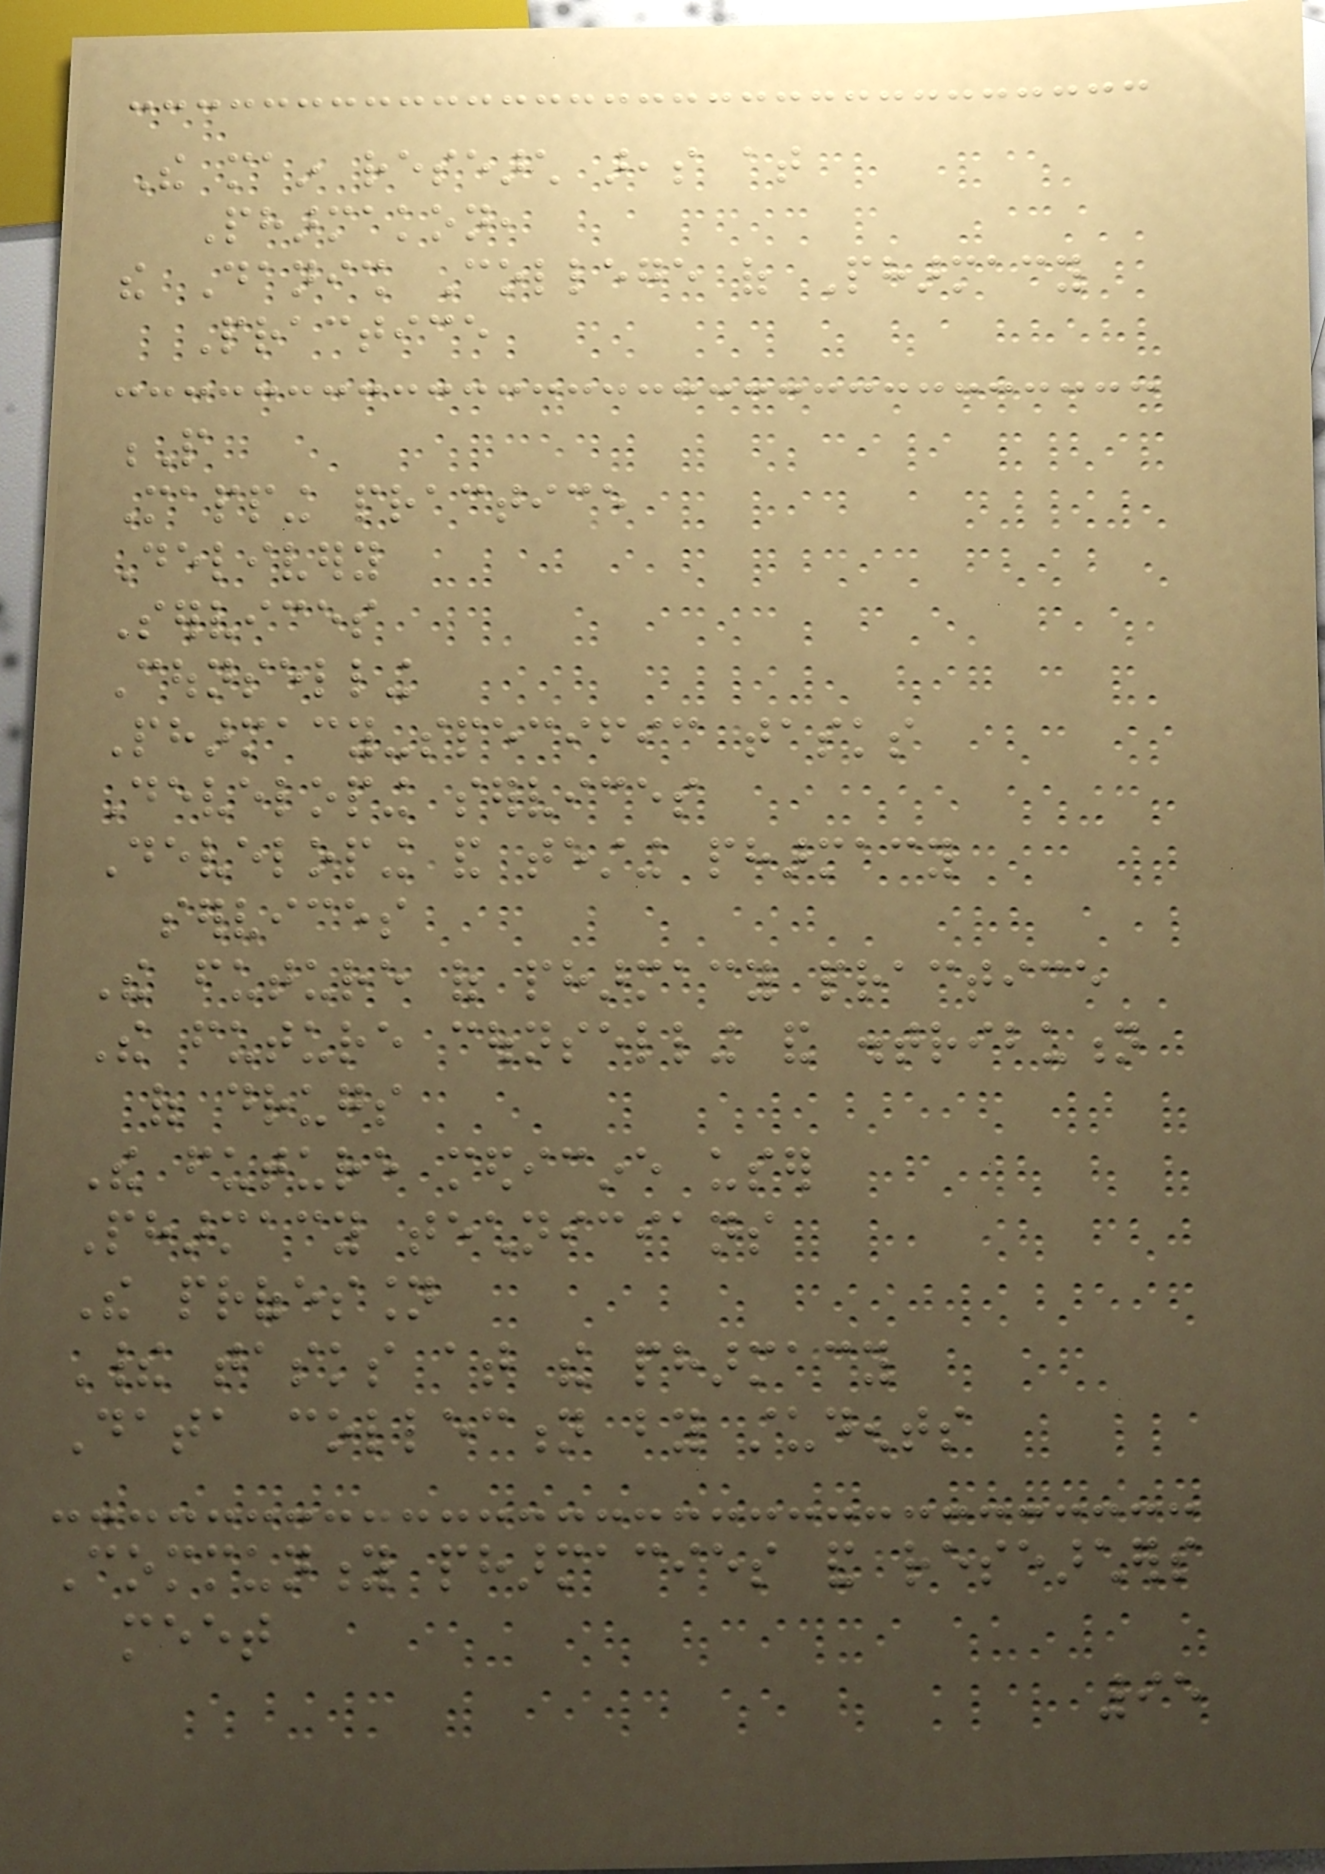The main research areas at
Pharmakon,
the Danish College of Pharmacy
Practice
P
Mapping practice
Delivery
Services
Counselling
Pharmacy-specific tasks
Developing services
Developing and testing pharmacy
services
The future of pharmacy practice
The future counselling and distribution
of drugs
The future medicine user
Pharmacy technicians
The profession
Their tasks at the pharmacy
Data collection by students
Community pharmacies and researchers
meet
95
